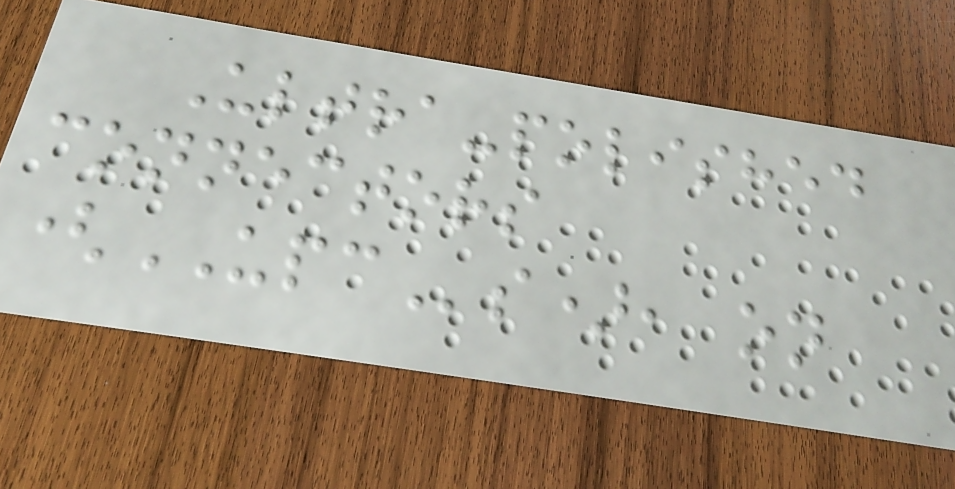Ultra-polished
connectors
(UPCs), on
